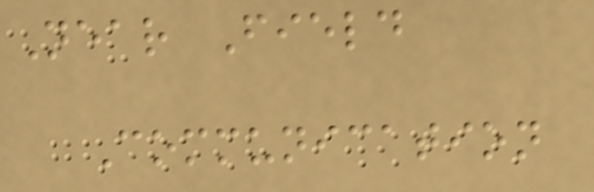Near Field
Communication
